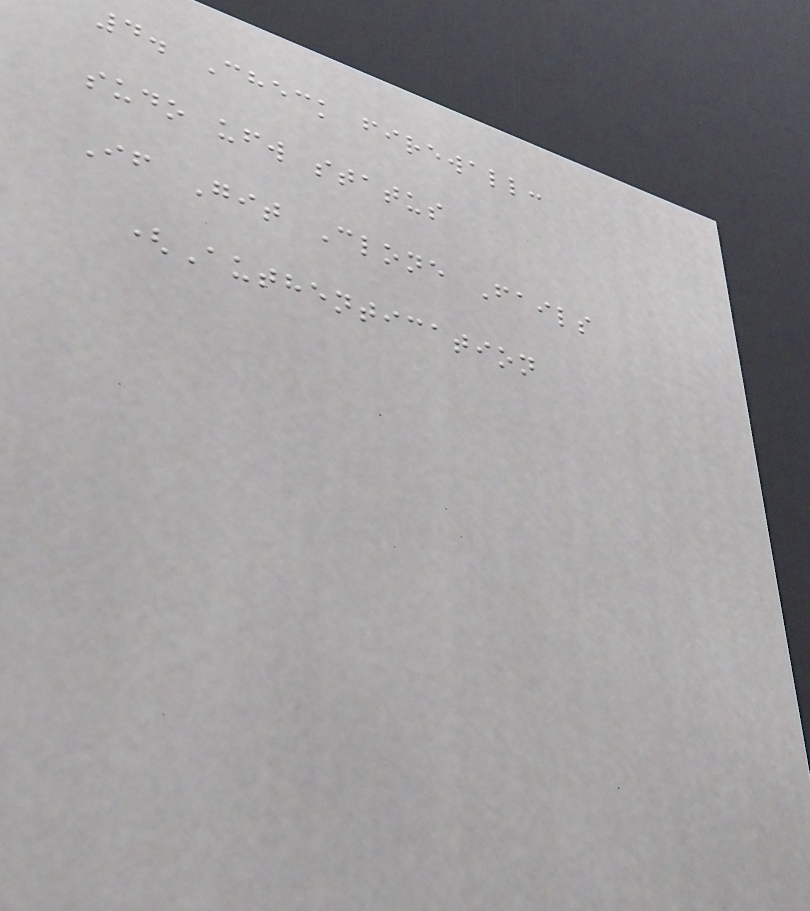4. Check firewall:
sudo ufw status
If Git Clone Fails
(Authentication
